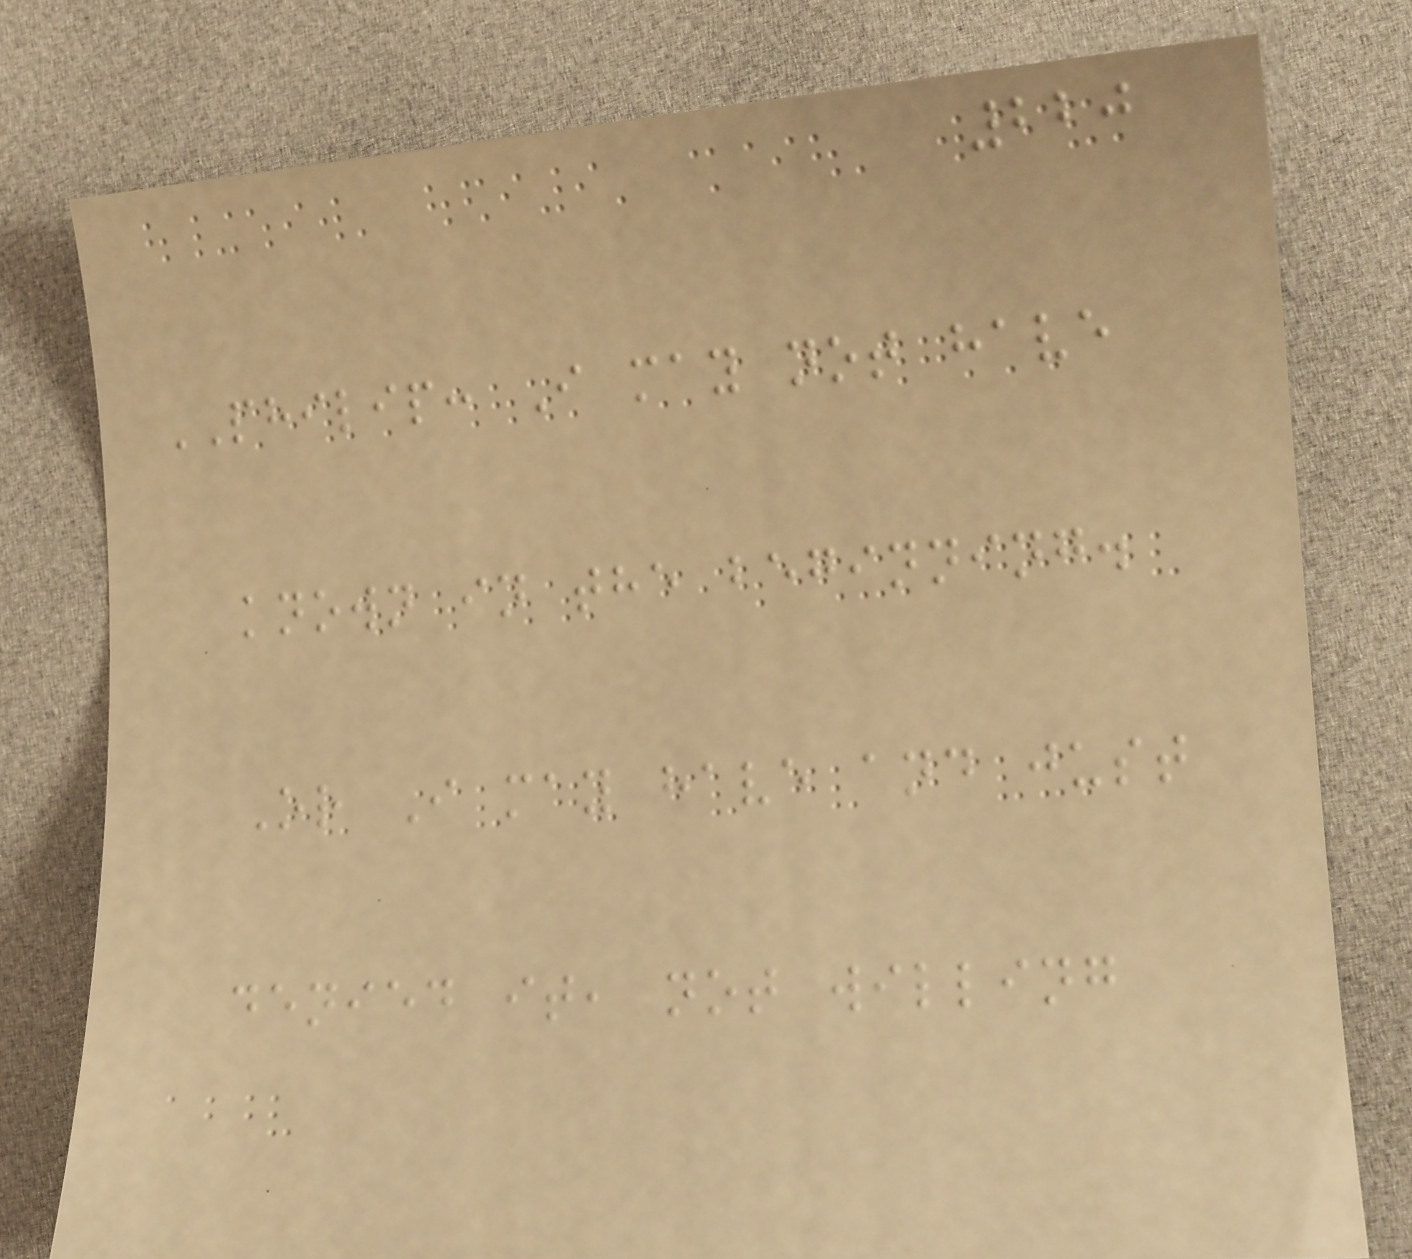220
PHILIP: I may not have
known in the beginning.
Or I may have and just
denied it, not willing
